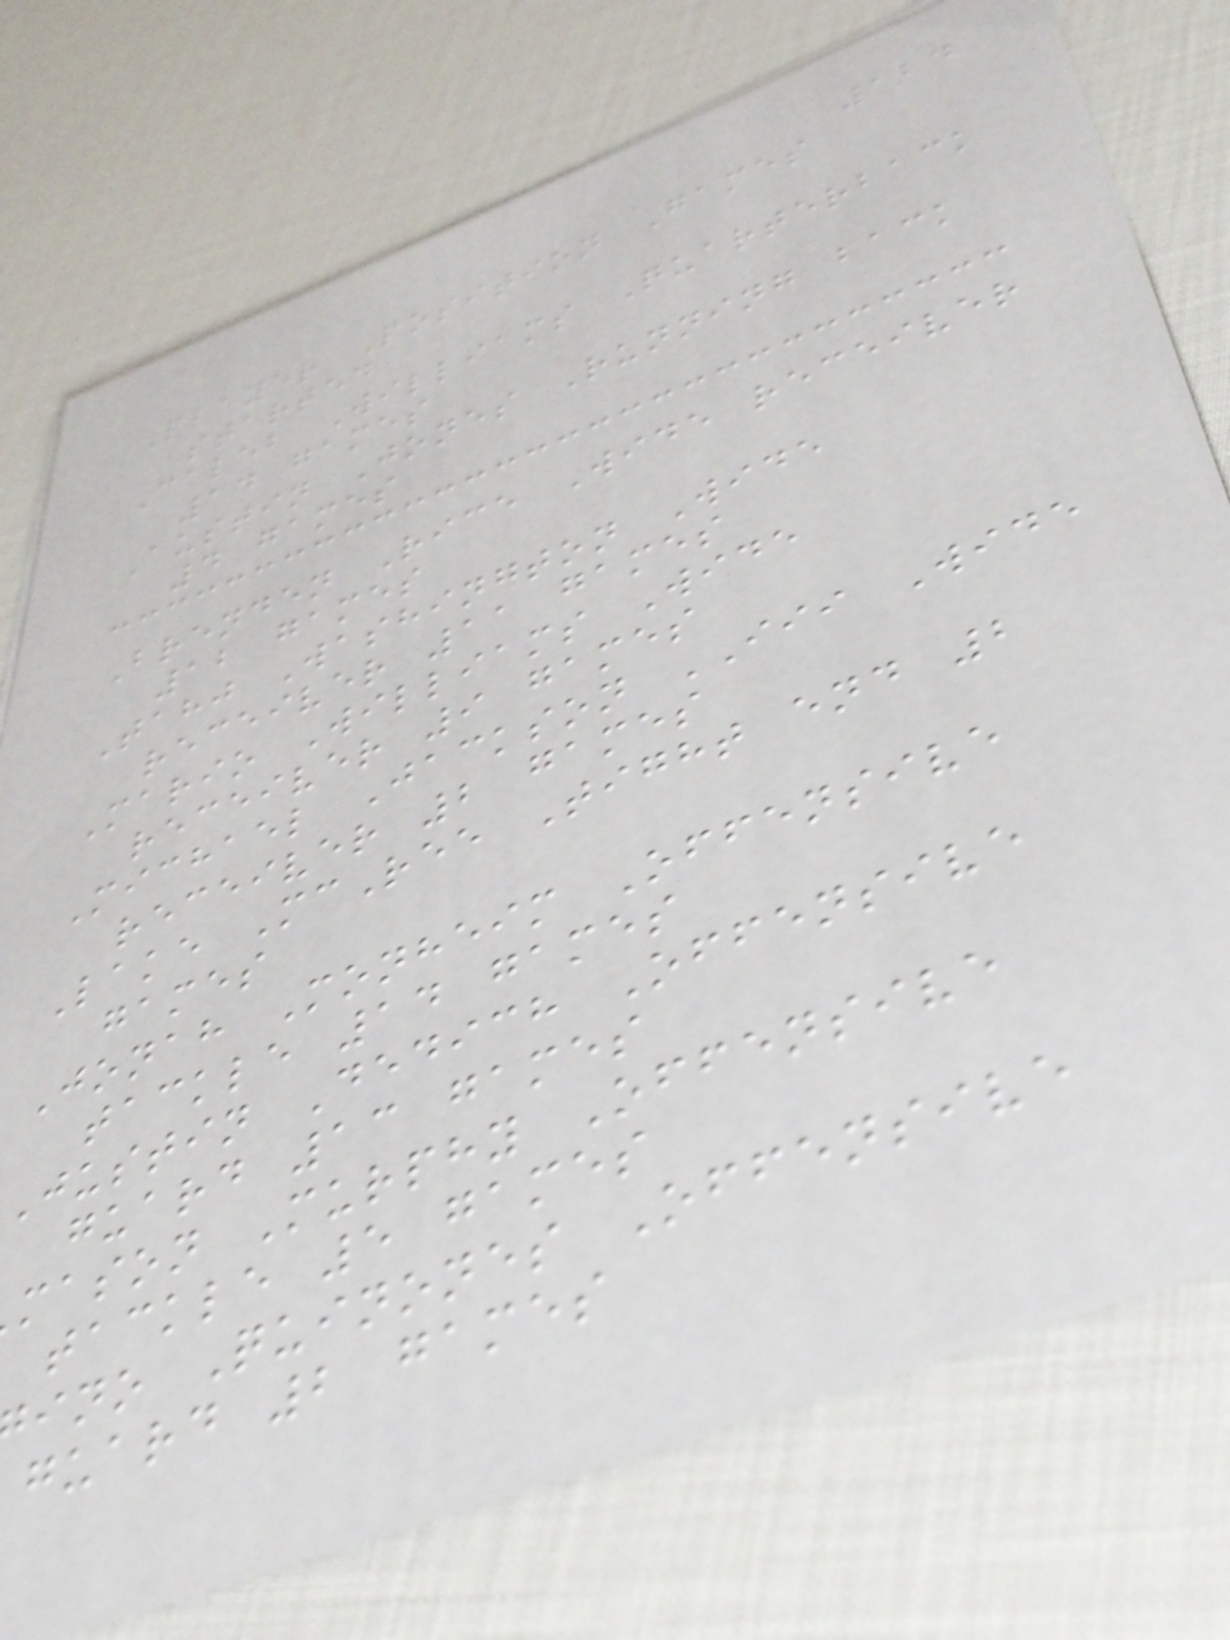124
Player Position Games
started
Caleb Williams Quarterback
14 games
Austin Jones Running back
4 games
Brenden Rice Wide receiver
12 games
Tahj Washington Wide
receiver 11 games
Mario Williams Wide
receiver 9 games
Michael Jackson III Wide
receiver 2 games
Lake McRee Tight end 2
games
Jonah Monheim Offensive
tackle 14 games
Justin Dedich Offensive
guard 13 games
mason Murphy Offensive
tackle 5 games
ino Quinones Offensive
guard 2 games
